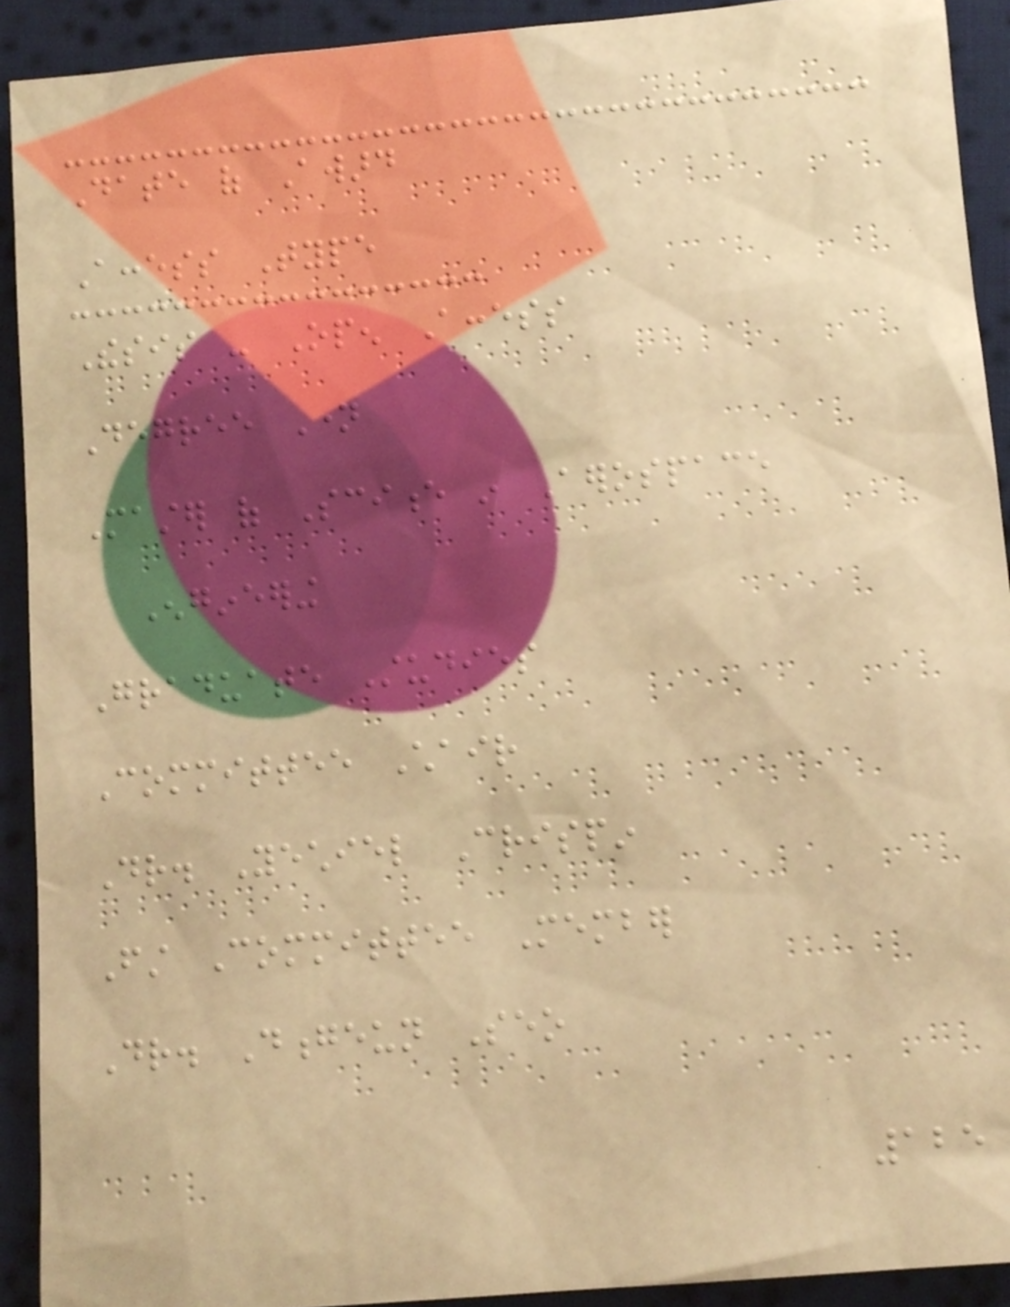Date of Award
Access Type
Thesis - Open Access
Degree Name
Master of Science in Aerospace
Engineering
Graduate Studies
Committee Chair
Dr. Yechiel Crispin
First Committee Member
Dr. Dongeun Seo
125
